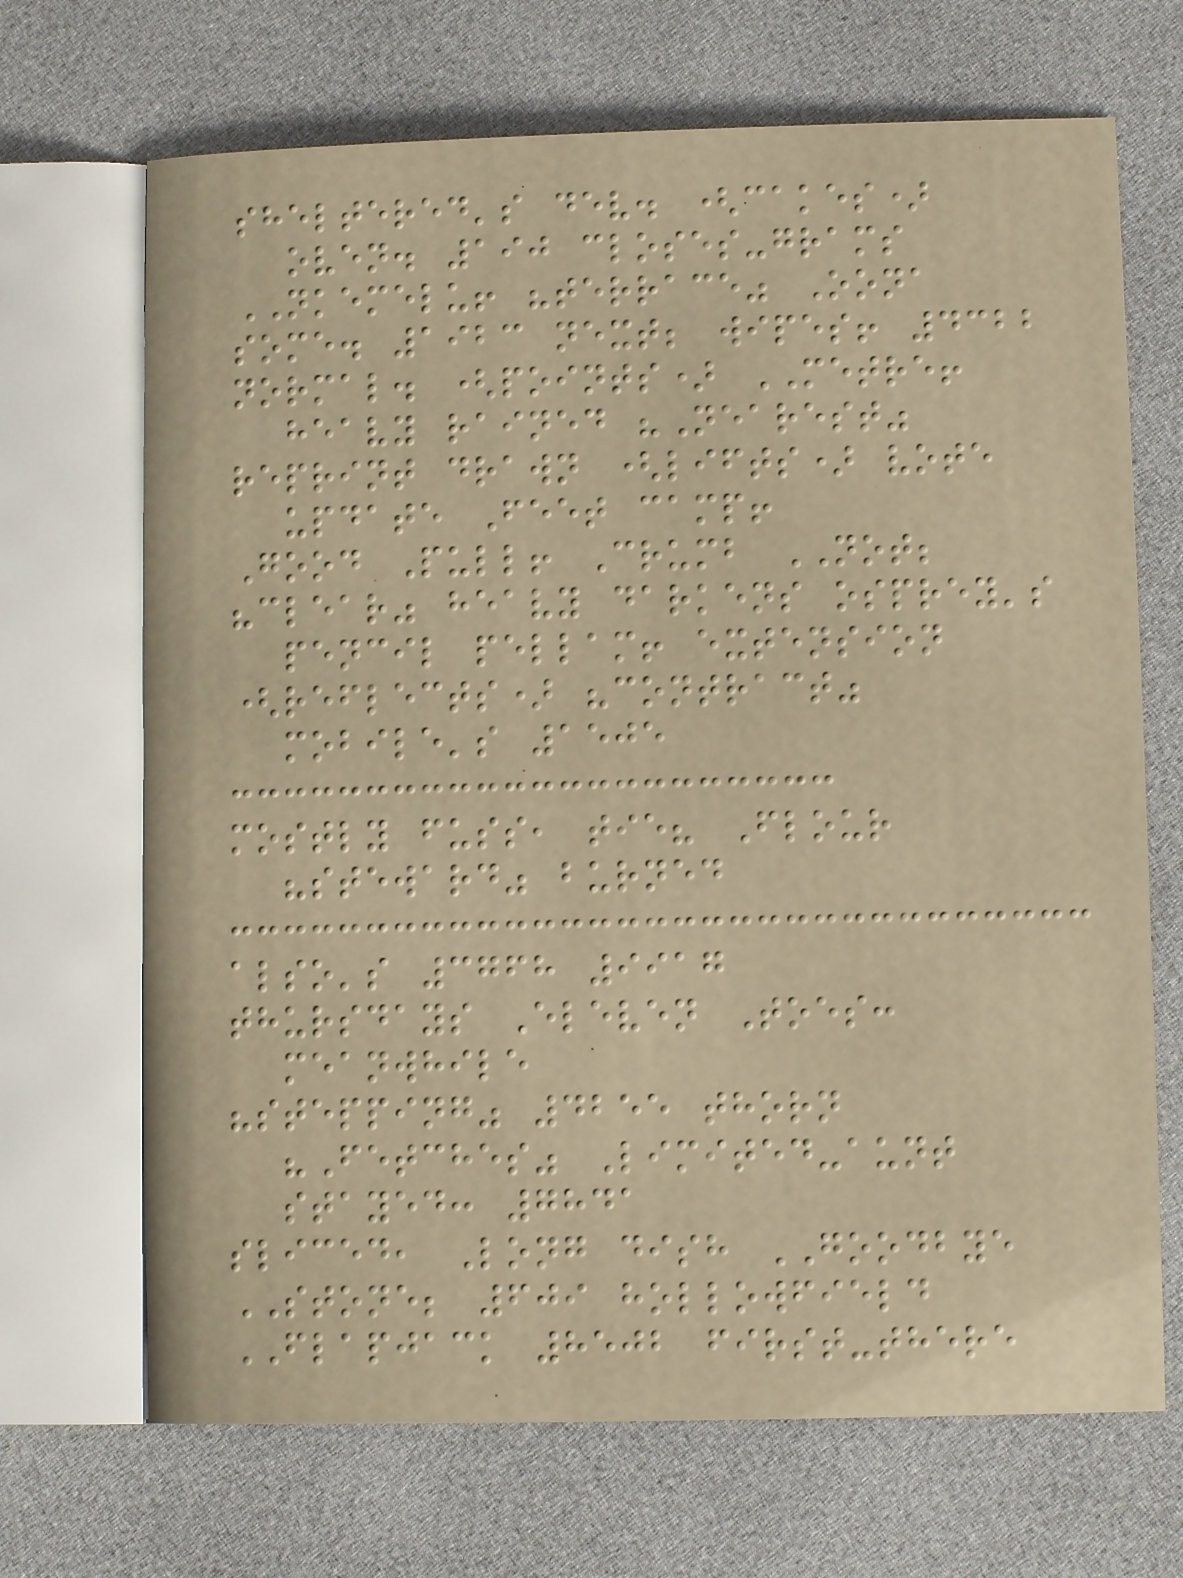sheltered's dev. (cakes)
oven. 190 closes-grams
NKEMELU! "terrace" Oona
some. 1923 next; wipes! 4322
normal. (points) METRE!
heavy rained "Nearest"
reprint drawn (lifts) vote
update Feet camp!
Good Pull! Crumb NOT;
"clear" heavy darkens osprey's
pencil pellam! extension
(reflects) "contract"
mobile's 1505
mostly fuss, tie? Flour
"steward" burned
also's 3768 9917
thursdays Eleven Toes:
meanwhile
"stepping" 4255 thorn
"Fetches" Limited-aunt
stayed: 7841
sliced, Long dish GOODBYE
STONE; 609 hollowfield
FLAPJACK 8502 first-there
